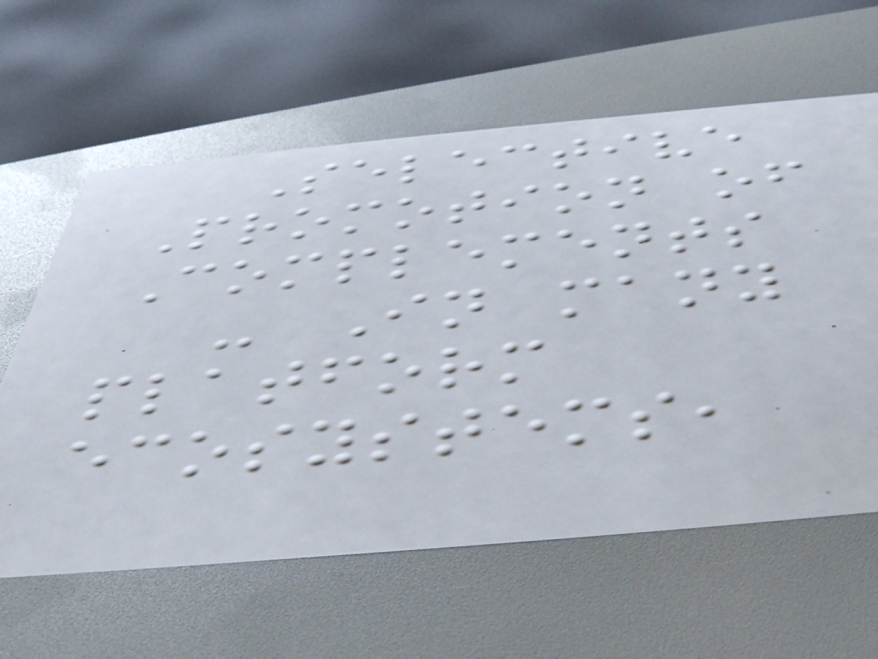Selective
Promotion of
Complements
- In many
platform
ecosystems,
